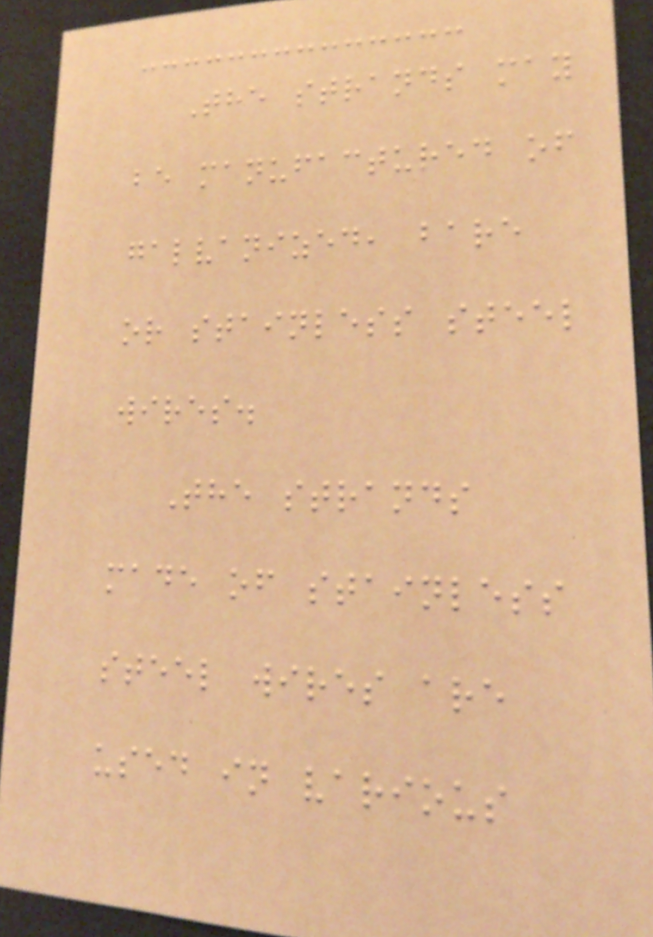The strands may
be manufactured of
galvanized, bare
or stainless steel
wires.
The strands
made of stainless
steel wires are
used in various
